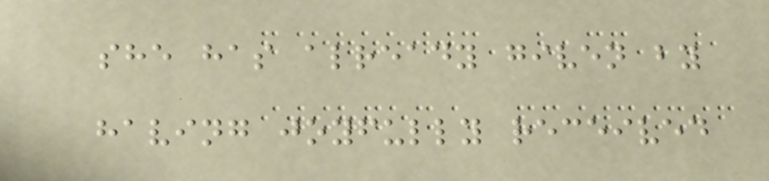she has already given by
having joyfully received
